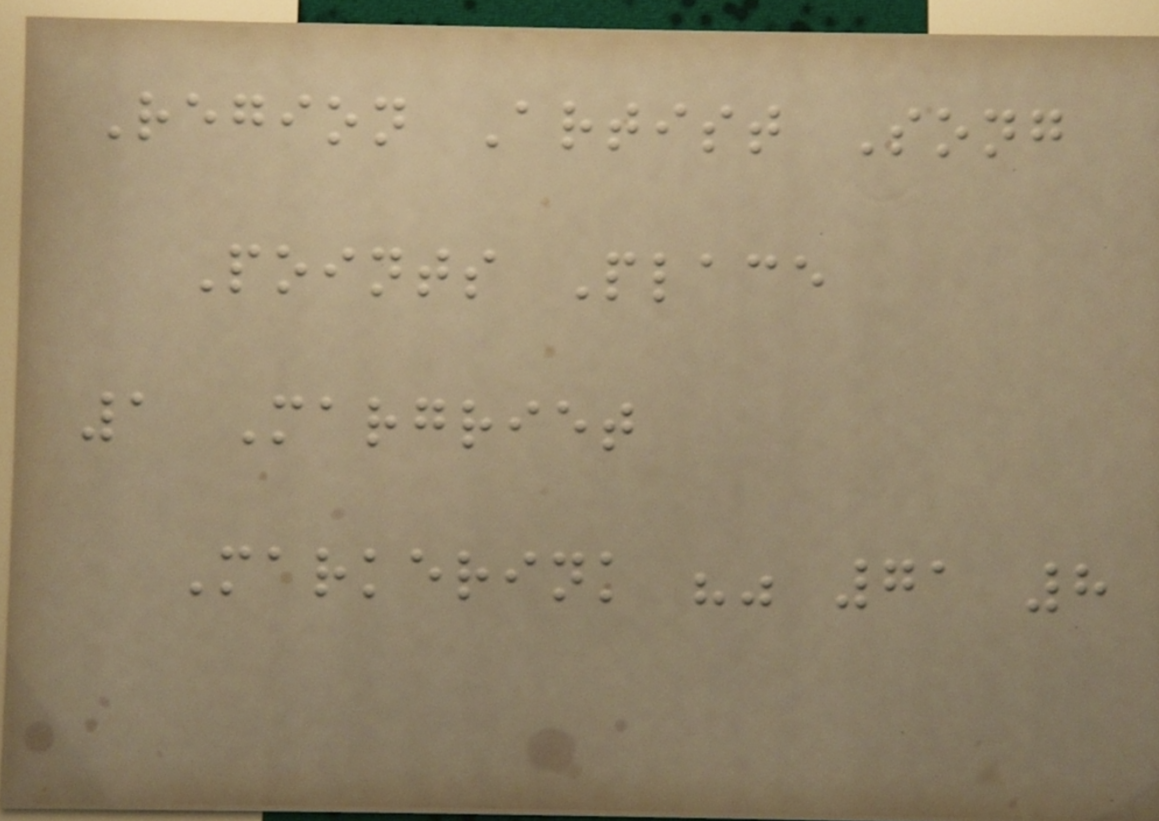Region Artist Song
Points Place
1 Margriet
Markerink "" 71 8
